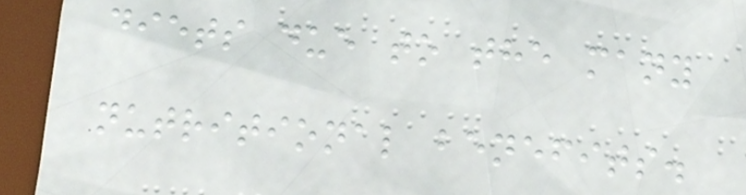diets due to the many
nutritional benefits.
